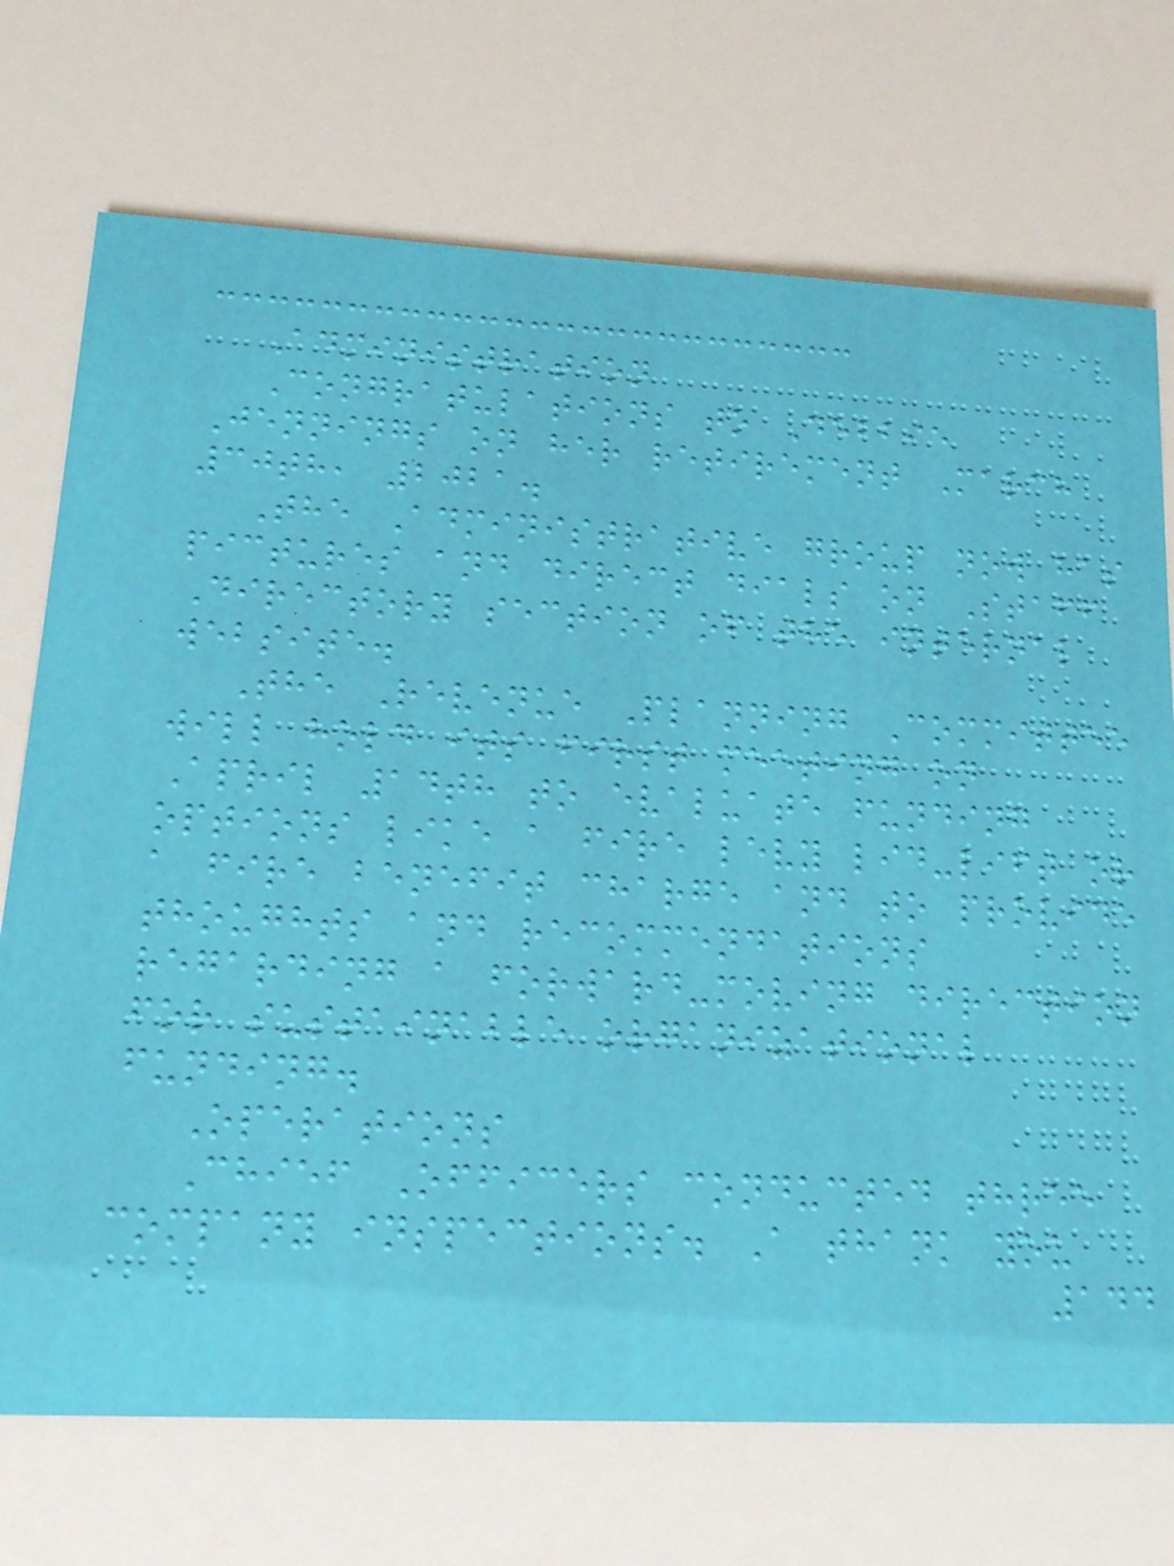Administration
Congratulations to Debbie
Jennings on her retirement March
30th, 2021.
The Administrative group now has
pictures and direct dials on Staff
Directory section of the internal
website.
The Revenue Planning Committee
will hold its first meeting on
April 14th to evaluate funding
options like a fire levy lid-lift or
a fire benefit charge and to provide
thoughts and recommendations
regarding a forward-moving direction
for sustainable organizational
funding.
Operations
Chief Officers conducted three
company inspections. A thank you
144
